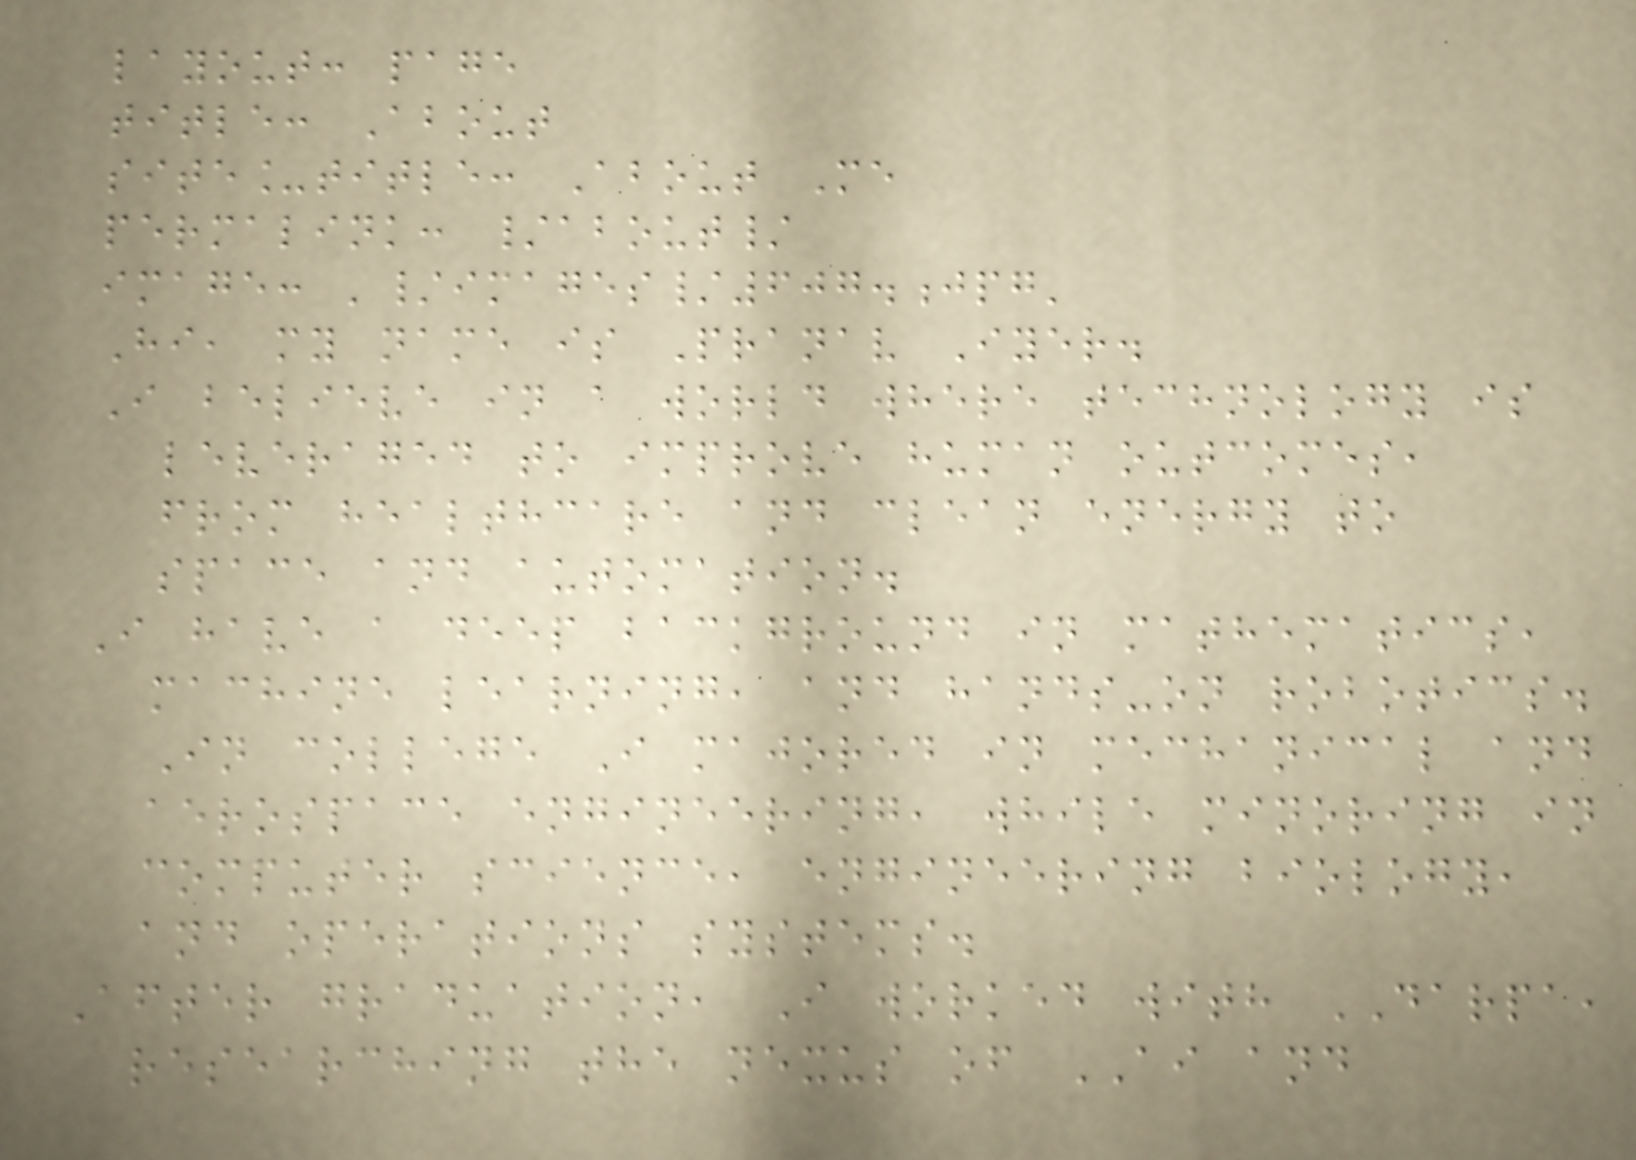layout: page
title: About
site_title: About Me
permalink: /about/
image: '/images/607.jpg'
Hi, my name is Pranav Iyer.
I believe in a world where technology is
leveraged to improve human outcomes,
from healthcare and clean energy to
space and automation.
I have a deep background in mathematics,
machine learning, and hands-on robotics.
In college I majored in mechanical and
aerospace engineering, while minoring in
computer science, engineering biology,
and operations systems.
After graduation, I worked with DARPA,
researching the nexus of AI and
